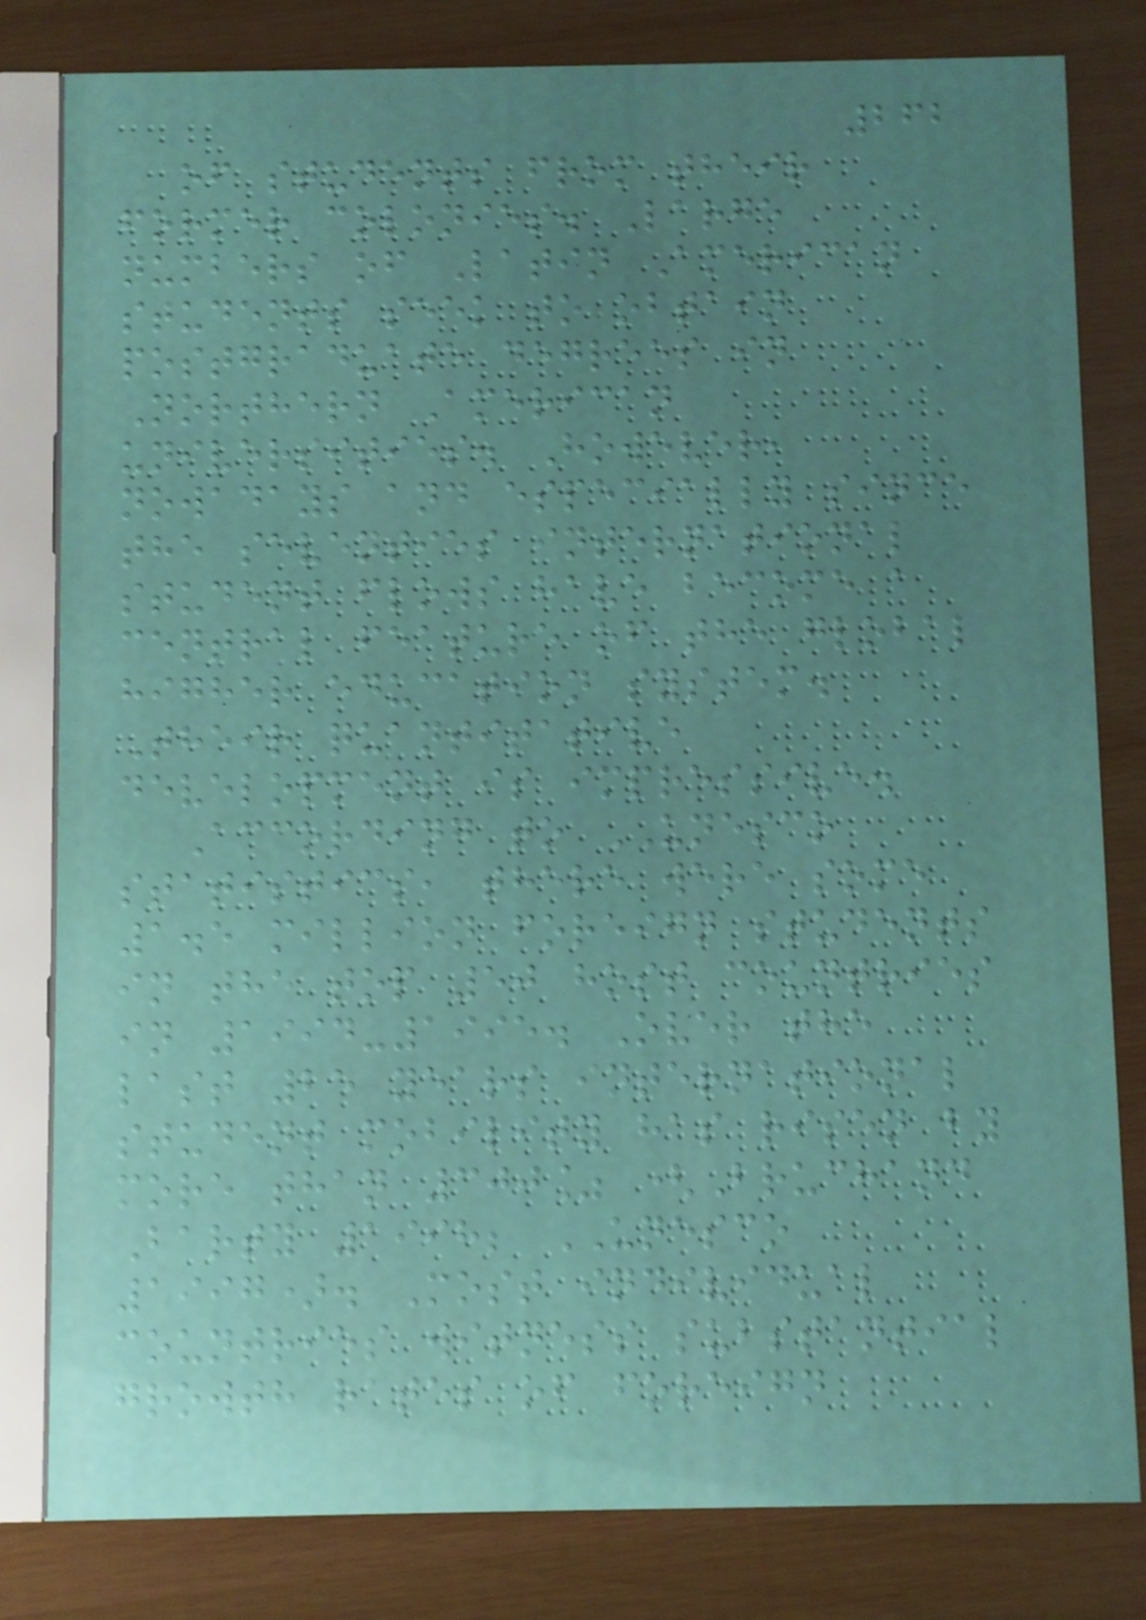262
of students from their
former colonies. Large
numbers of Latin American
students seek to obtain
postgraduate degrees in
Northern American
universities. However,
nowadays and especially since
the seventies international
student flows have become a
central feature of the global
higher education system.
Their quantitative
development is impressive.
According to UNESCO
statistics, there were some
1.5 million foreign students
in the top 50 host countries
in 1994-1995. Over the
last 25 years international
student mobility has risen by
more than 300% (Bruchand
Barty 1998; UNESCO
1997). Most individual
countries witness substantial
growth rates of foreign
